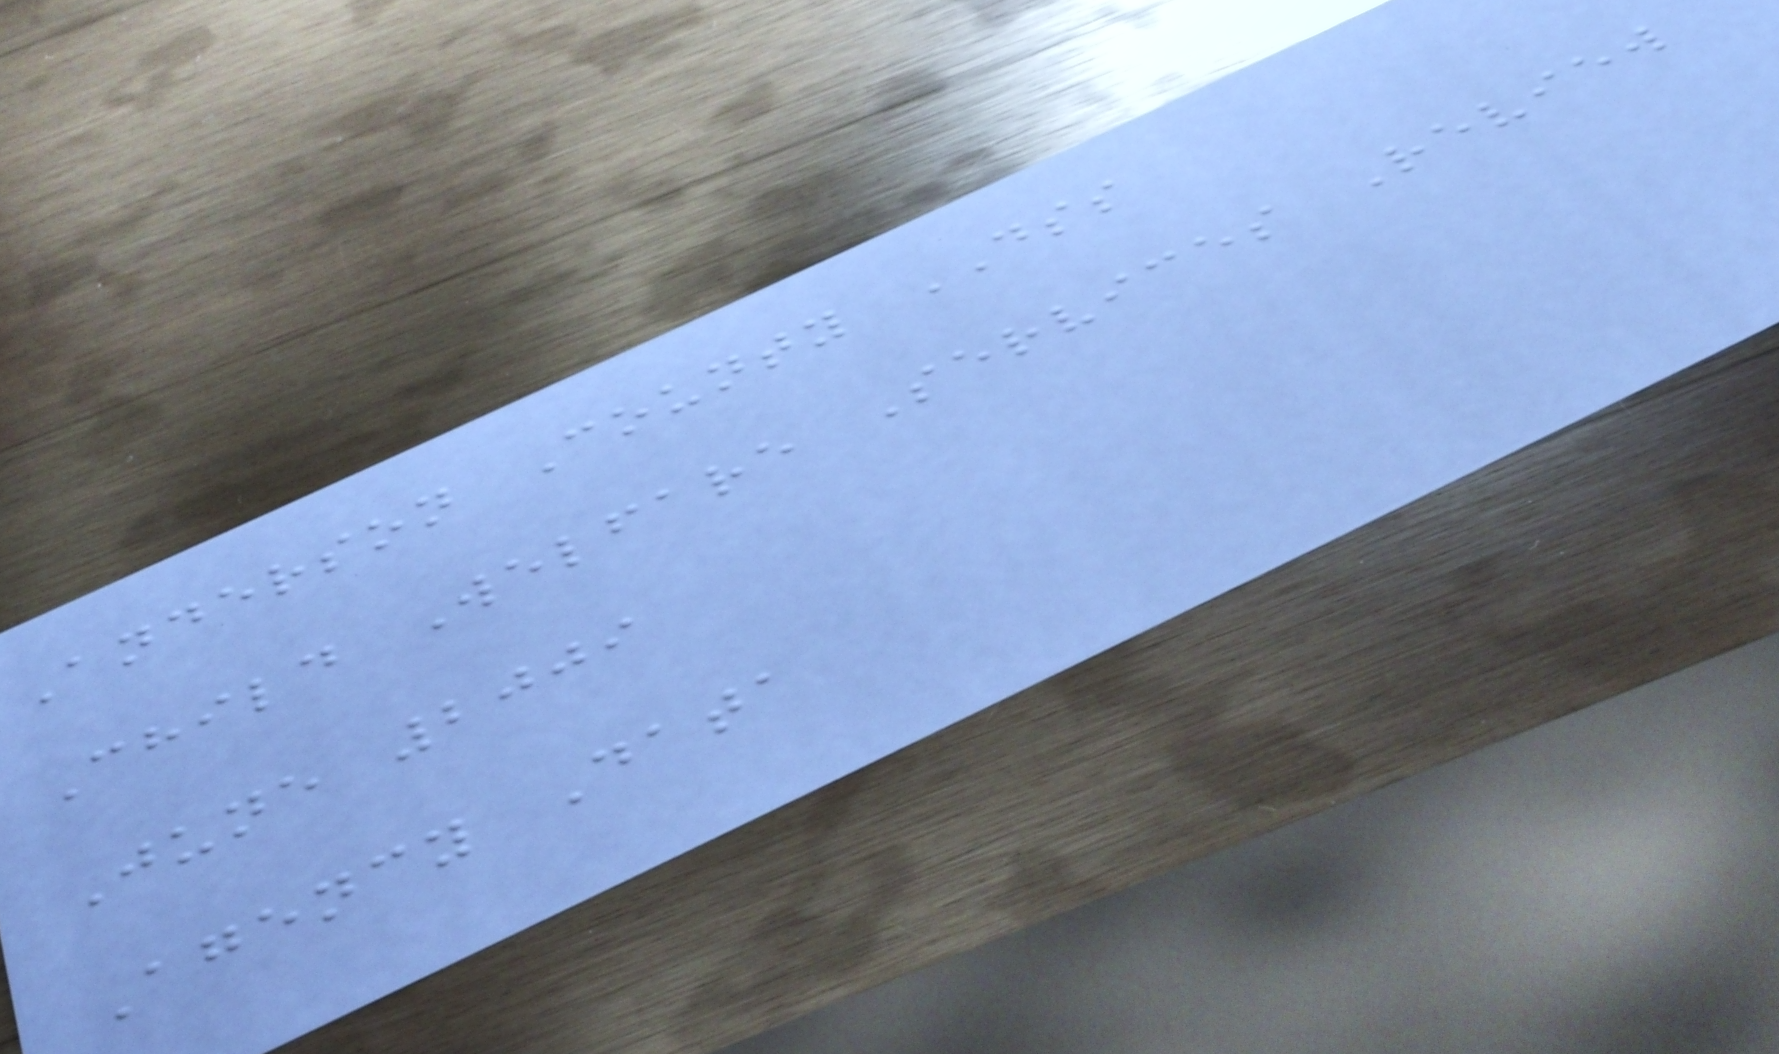Anderson County DSS
Child Welfare Services Review
June 2009
Agency Data
